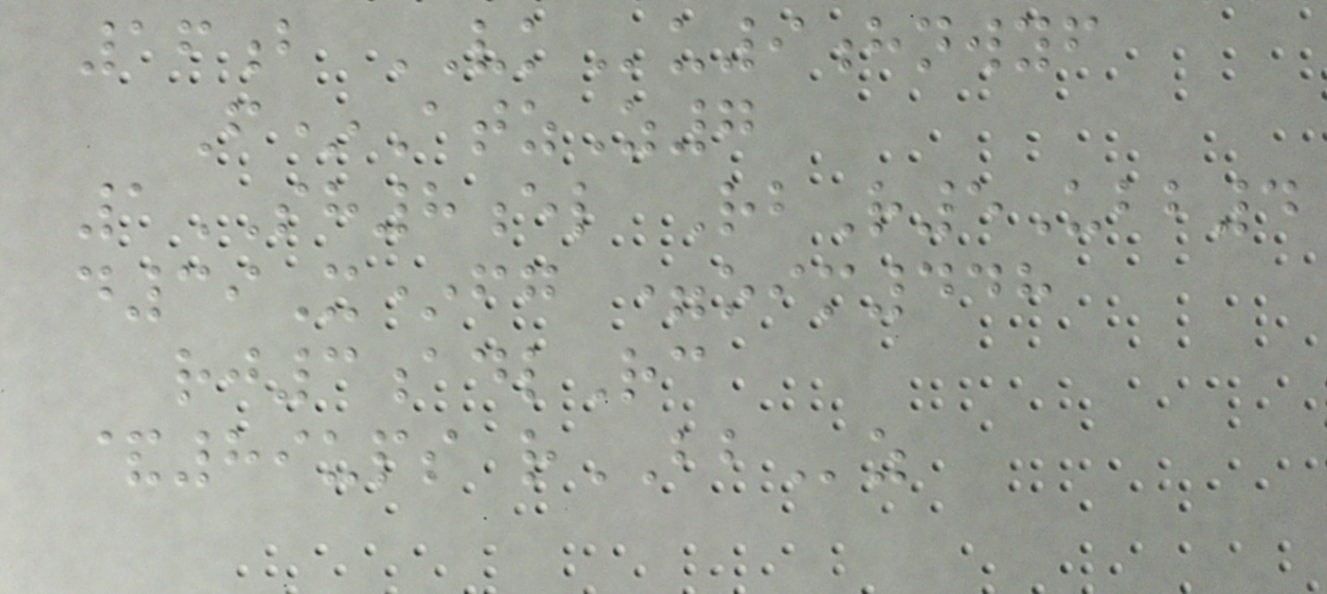16b VKu9hnwyf
F*AtzZ7
1SH8el RbR5Ubb4
d39X*fg =oim448
rj3adlRc
&89ups rBBz
